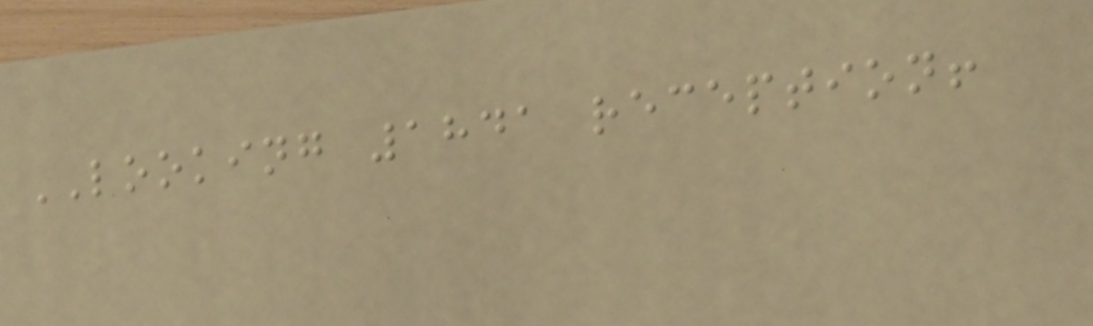LOOKING 1841 reception!
